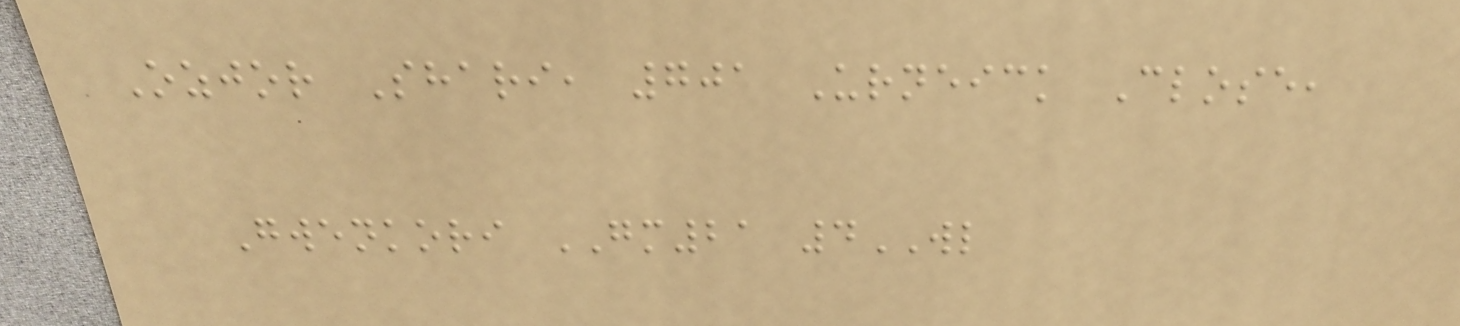Ozjor Shari, 701 Urneick Close,
Gwenkori GM21 4WL
